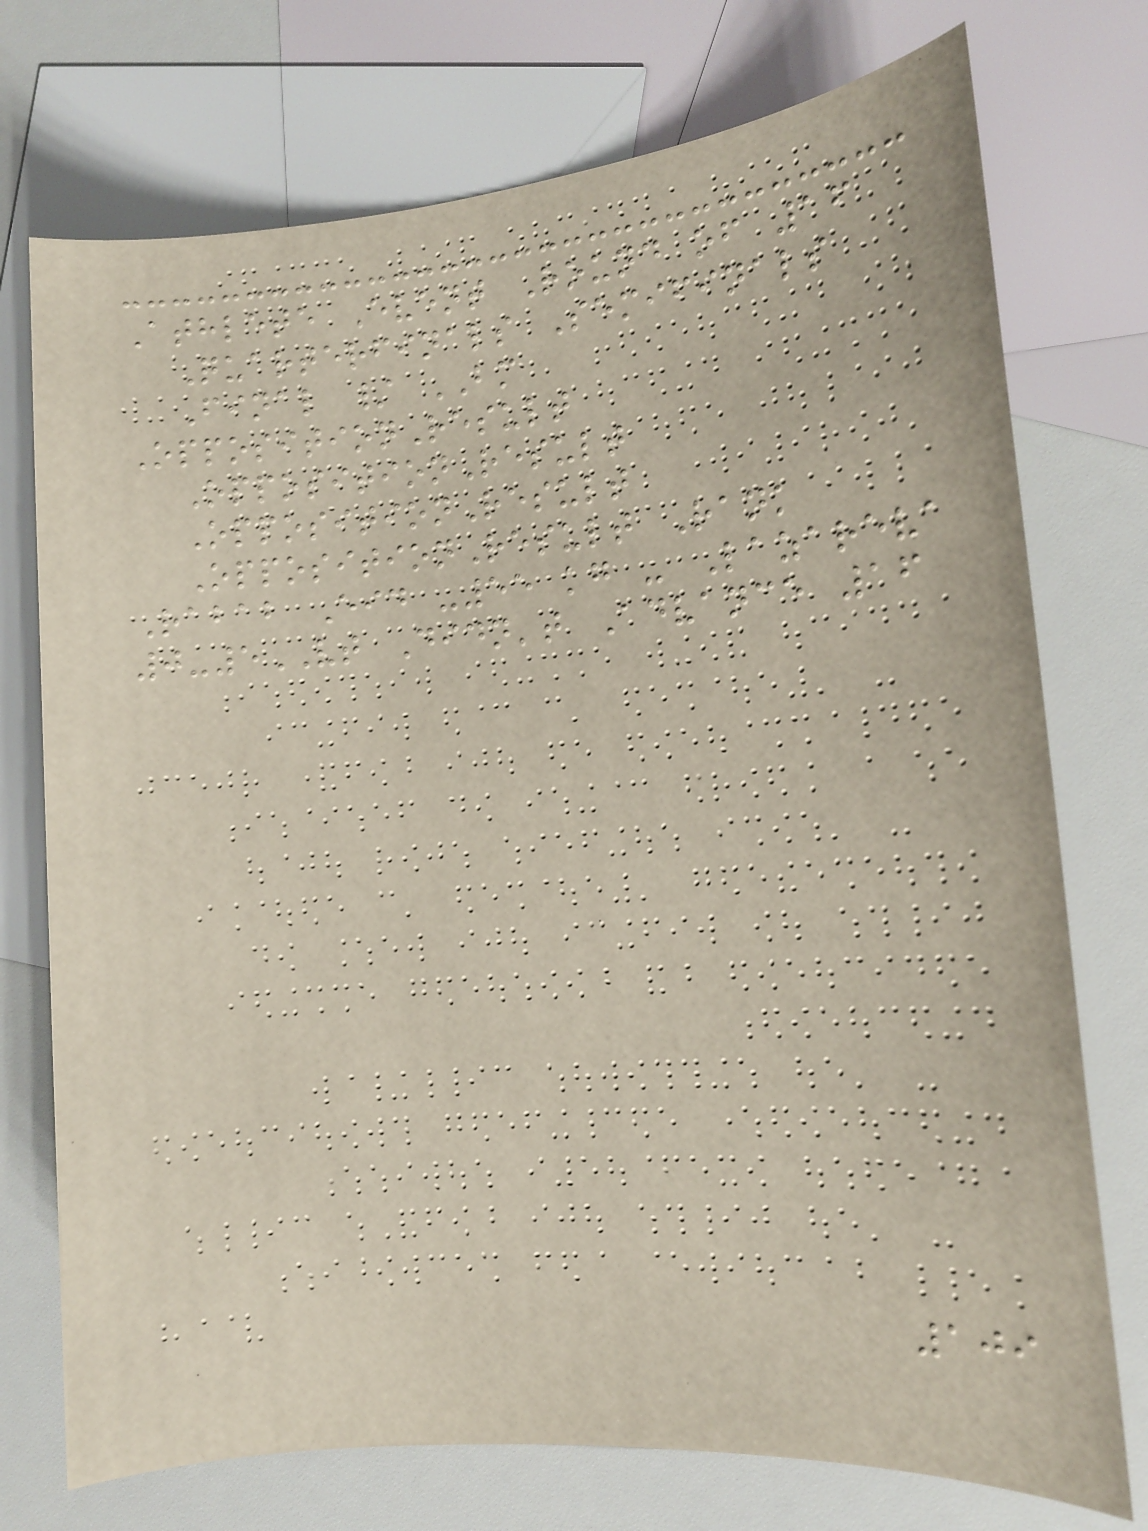Athlete Event Round of 16
Quarterfinals Semifinals
Final / BM
OppositionResult
OppositionResult
OppositionResult
OppositionResult Rank
Rabab Eid -55 kg - Lazareva
0-5VT Didn't Advance 16
109
